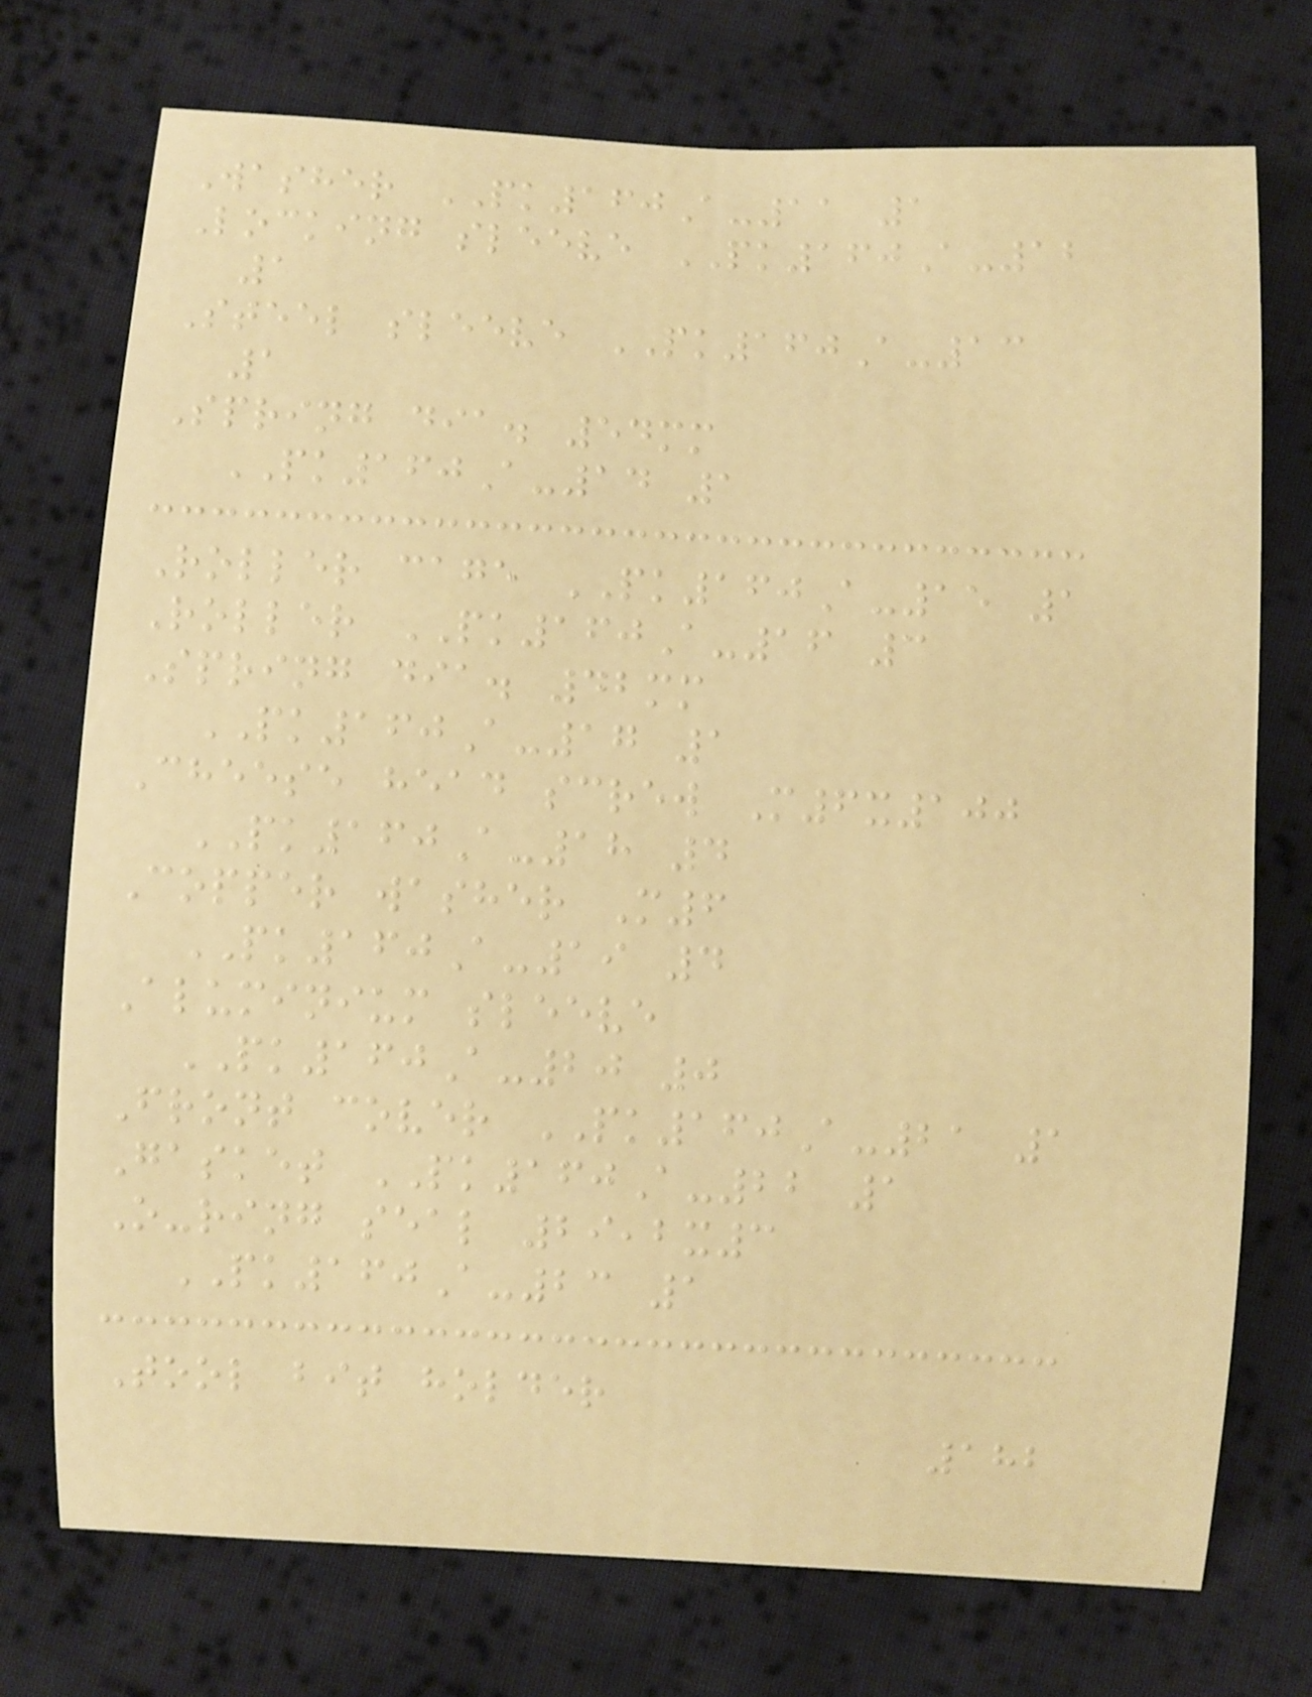Washer PK160A-11 1
Locking sleeve PK160A-12
1
Steel sleeve PK160A-13
1
Spring dia. 54mm
PK160A-14 1
Roller cage PK160A-15 1
Roller PK160A-16 3
Spring dia. 42mm
PK160A-17 1
Cheese head screw M6x100
PK160A-18 4
Copper washer M6
PK160A-19 4
Aluminium sleeve
PK160A-20 0
Front cover PK160A-21 1
Gasket PK160A-22 1
O-ring seal 29,2x3
PK160A-23 1
Tool bit holder
182
